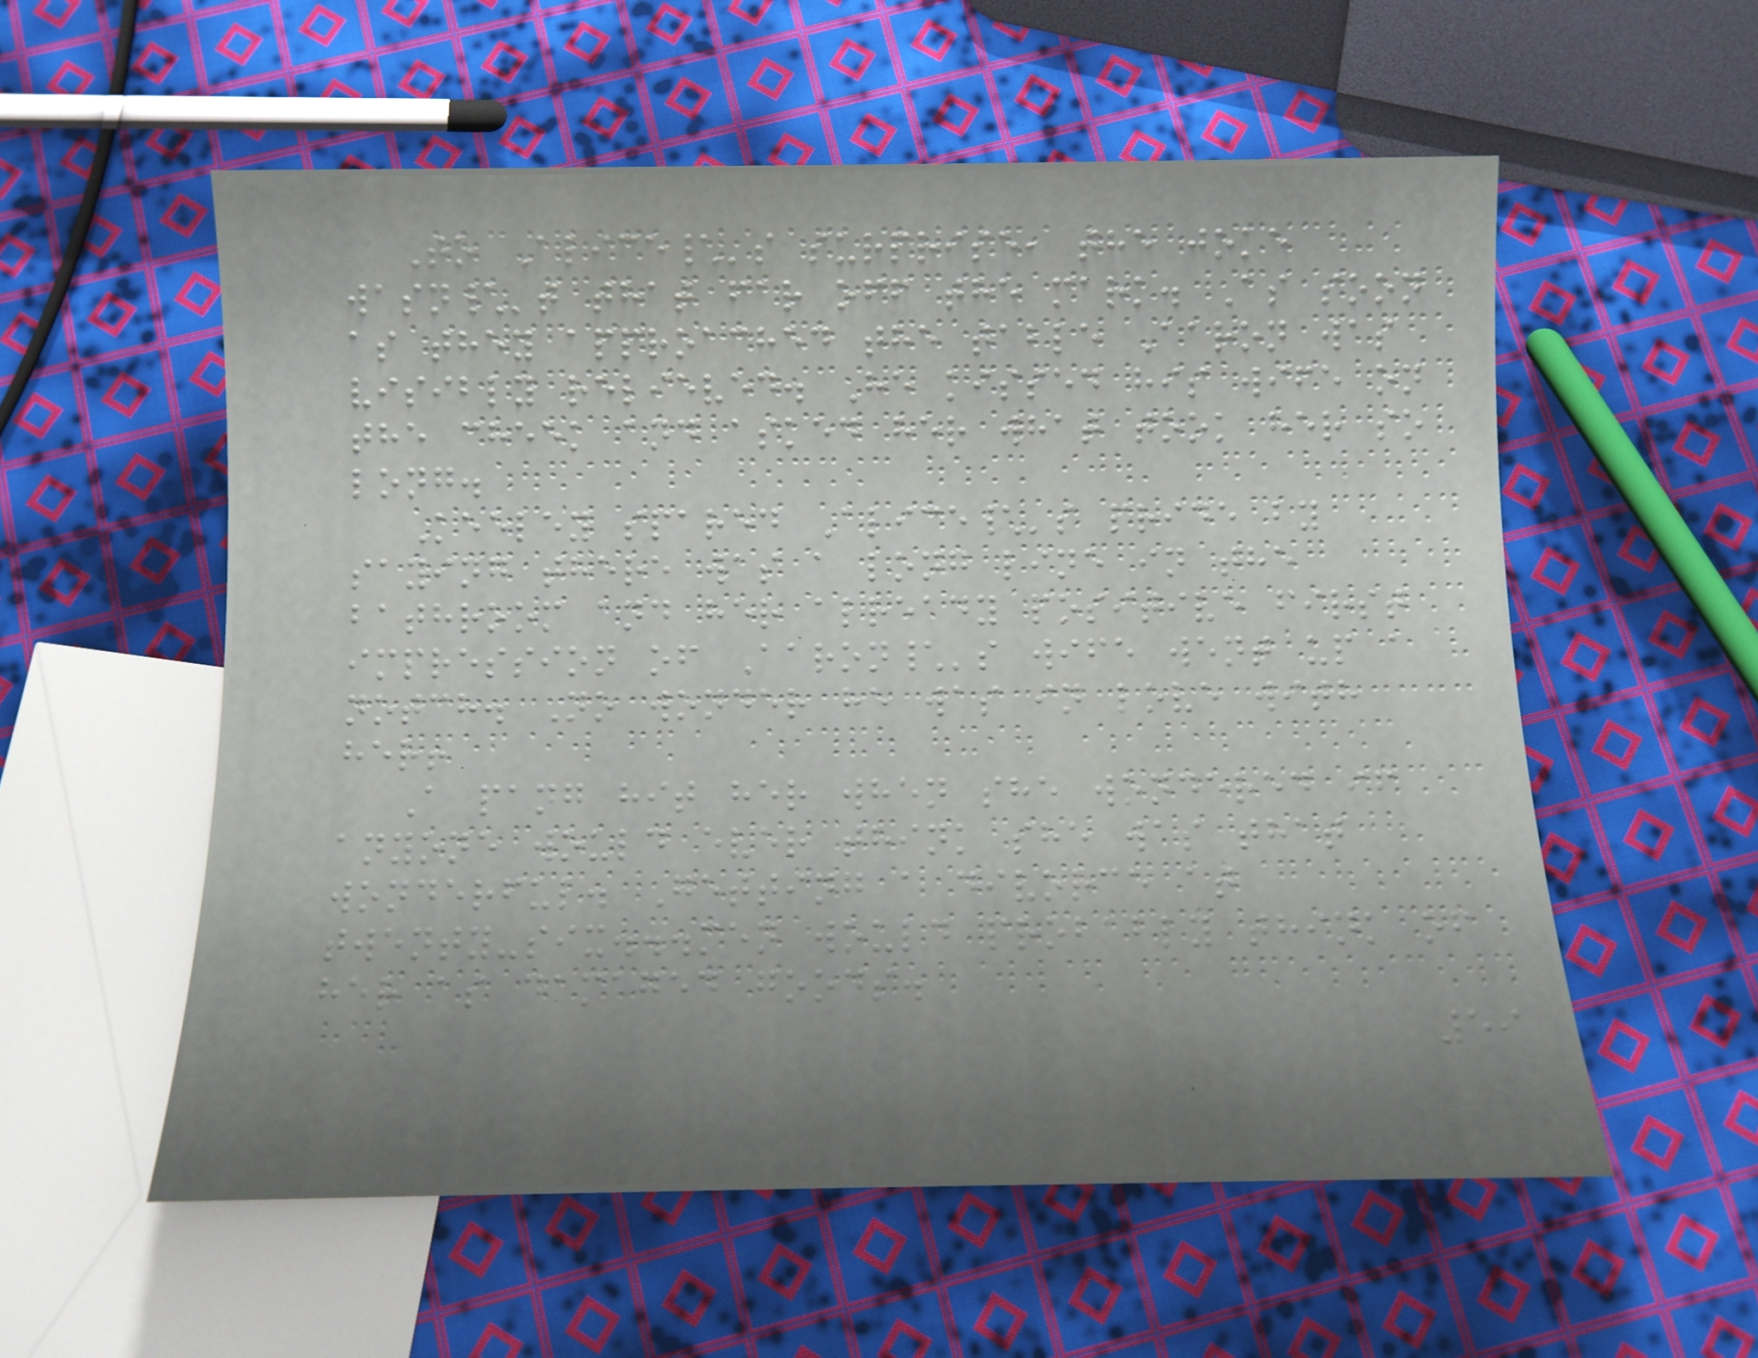To Alice\'s surprise, the joke
wasn\'t that far off the mark. As soon
as they approached the table Aaron was
visibly relieved. He kissed his wife on
the cheek and asked her what took her so
long.
Keeley spared Alice\'s pride by
saying there was a long line in the
bathroom and her already positive first
impression of Aaron\'s wife went up a
notch. No wonder he was in love with
her!
A pang hit her when she wondered if
anyone would ever think she was that
wonderful. Getting a divorce at
twenty-six...men would probably think of
her as damaged goods.
59
